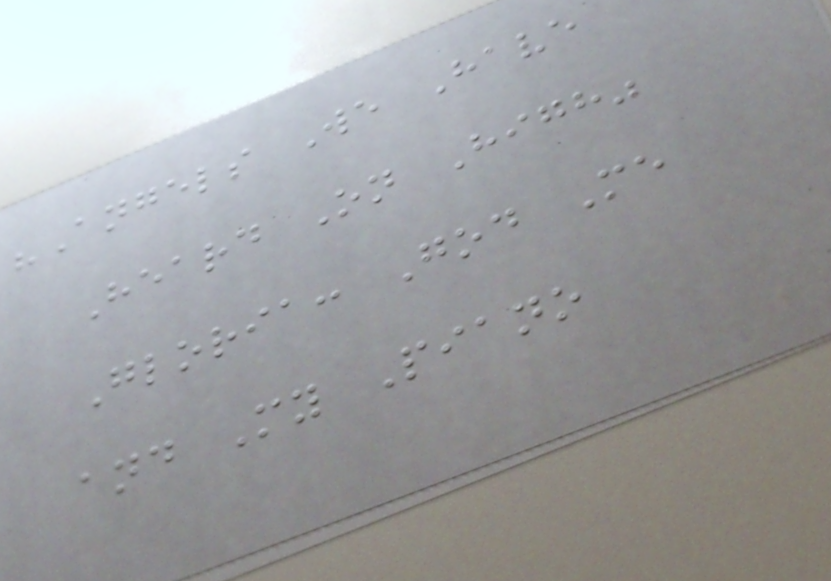"Angels We Have
Heard On High"
Gloria: God Me
and My Piano
